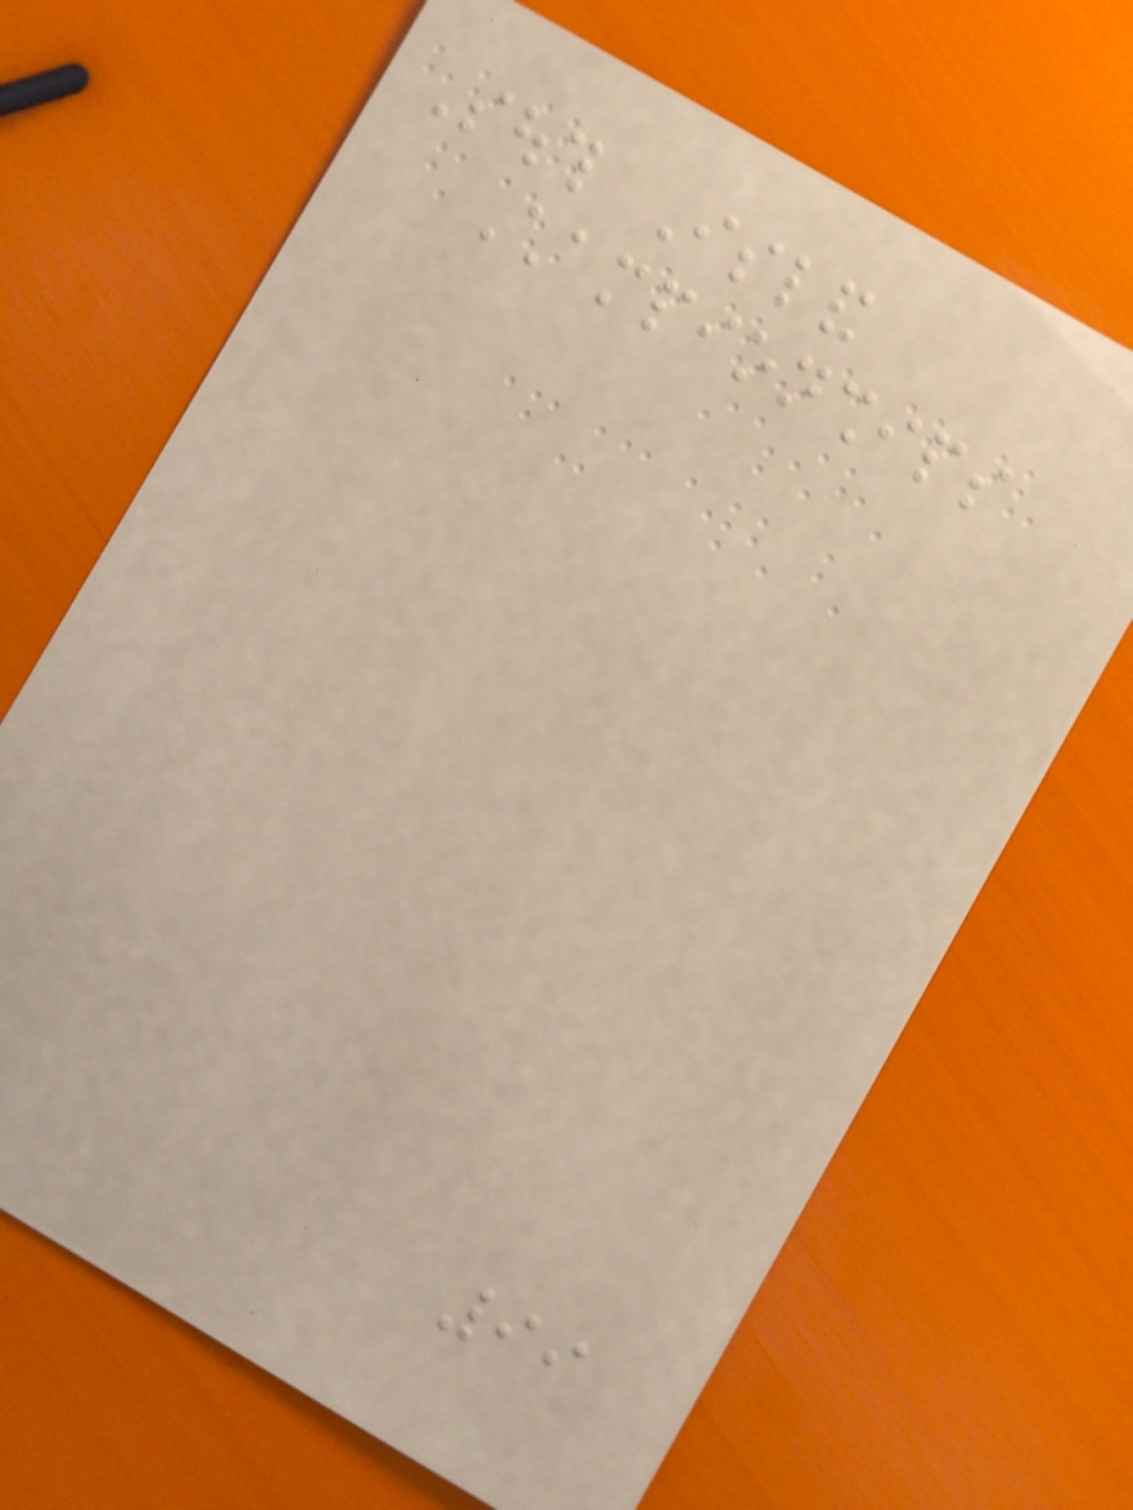South Island
Championships
99
